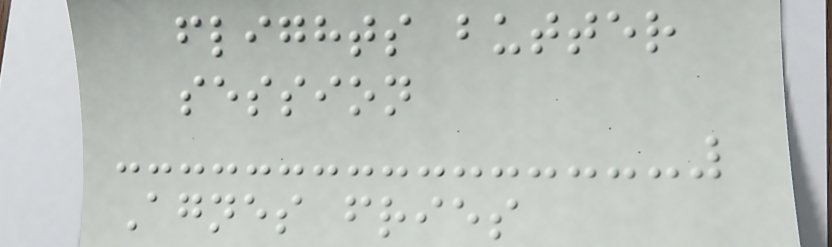flights butter
session
Agnes fries
